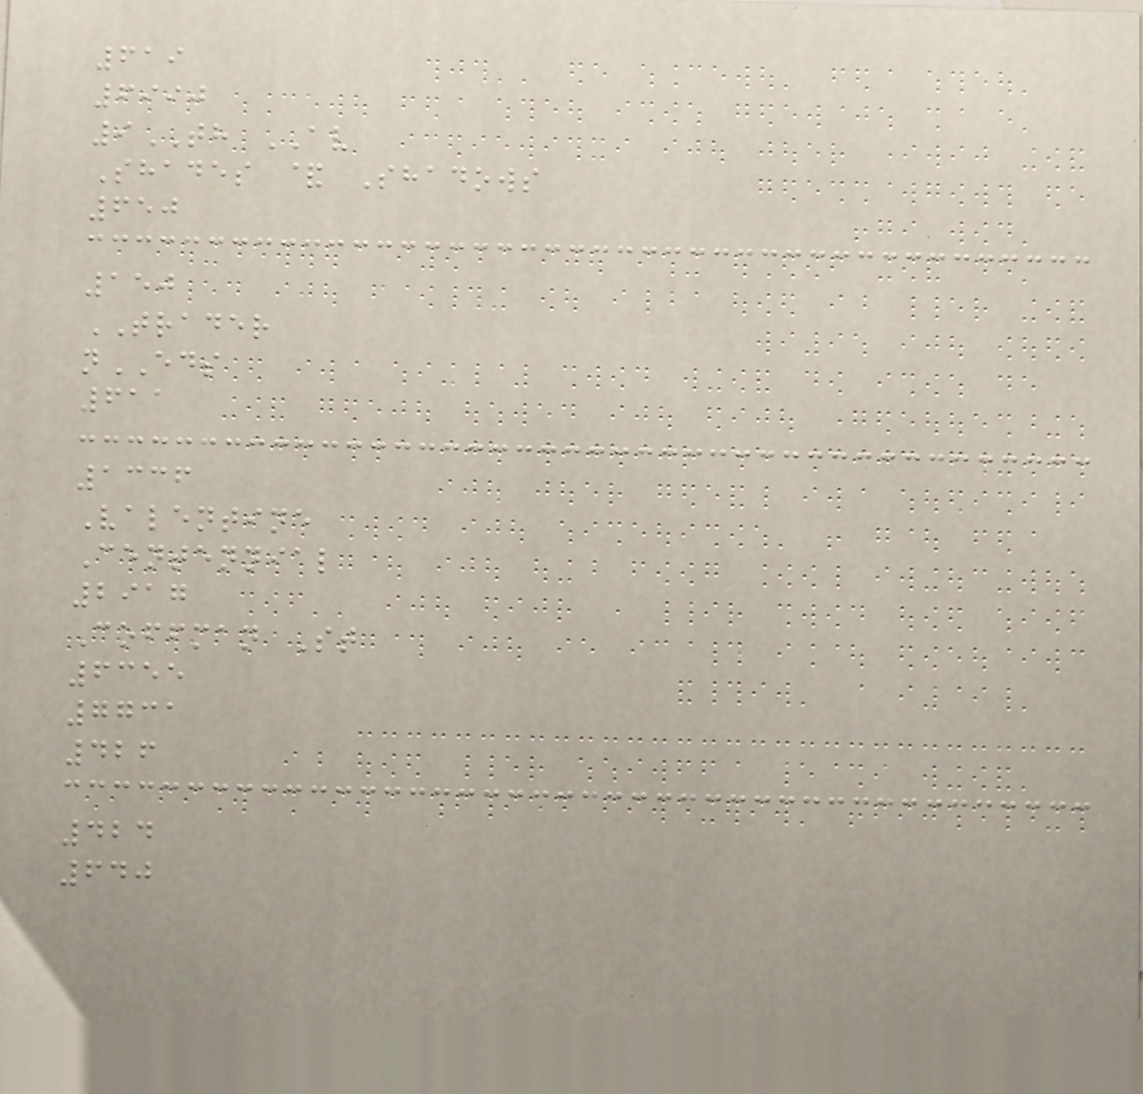619
6990
9TH AV
Shades & Shadows
650
150
TRADER
nEDS
611
1336
Valentine
Centennial
2917
Coffman St
6355
7731
426
424
640
